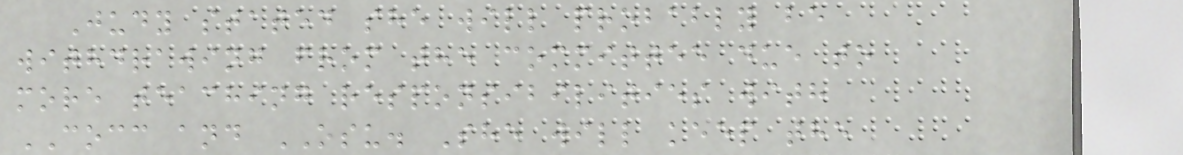Judy stated she will probably be
withdrawing from the committee due to
more teaching responsibilities with
COCC and OSU. She will keep the
